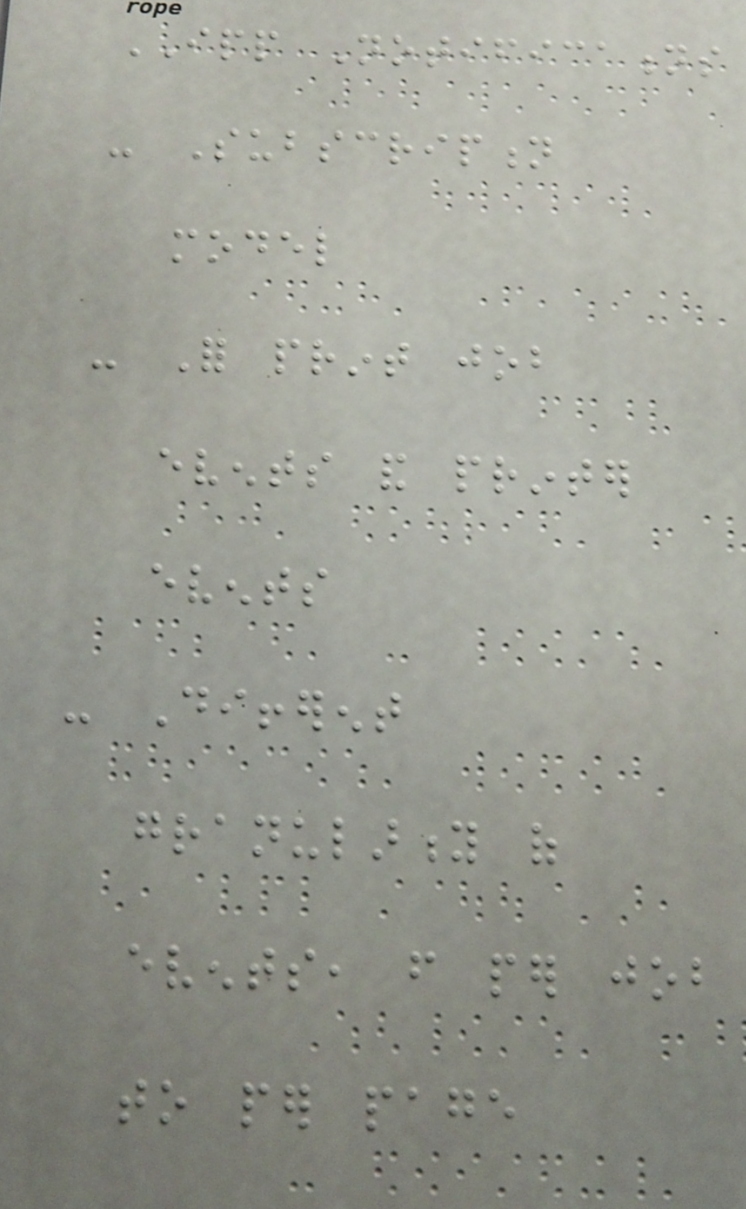IPP Notifications
- Subscription
model
- For print job
events and printer
events
- Different
granularity of
events, from per job
to per page
